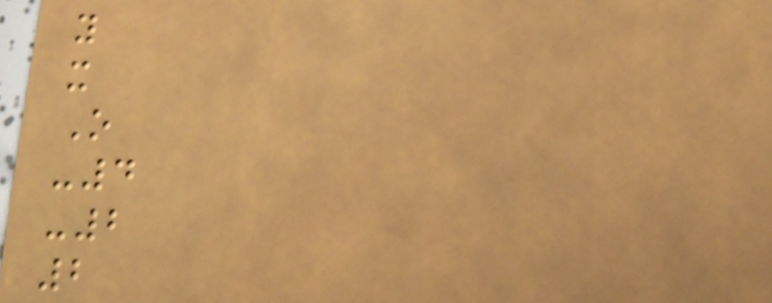y
x
O
-4
-2
2
